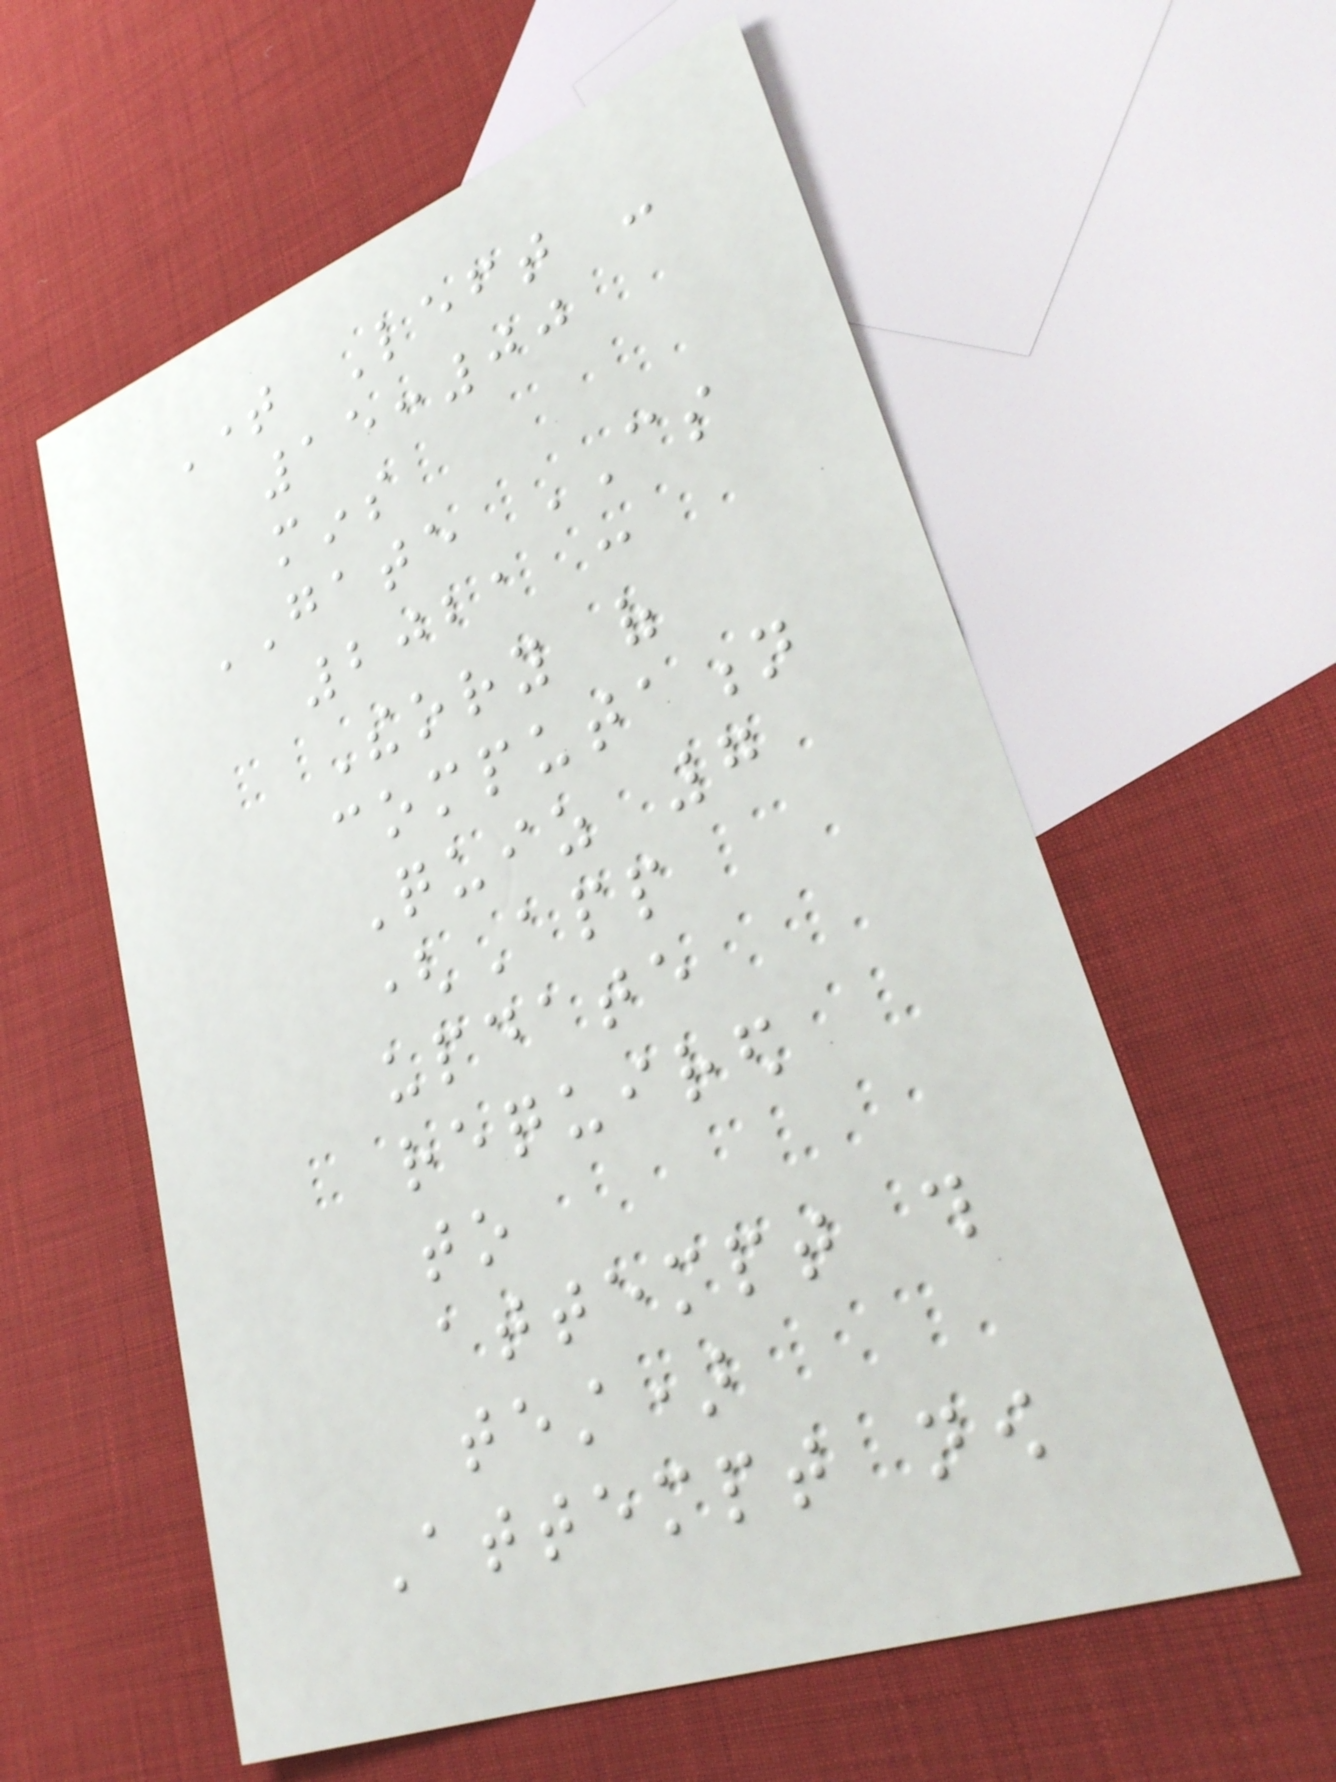Time Left -
15:00
mins
GATE CS
2021 :
Theory of
computation
Quiz 7
(App
update
required
to
attempt this
test)
Attempt now
